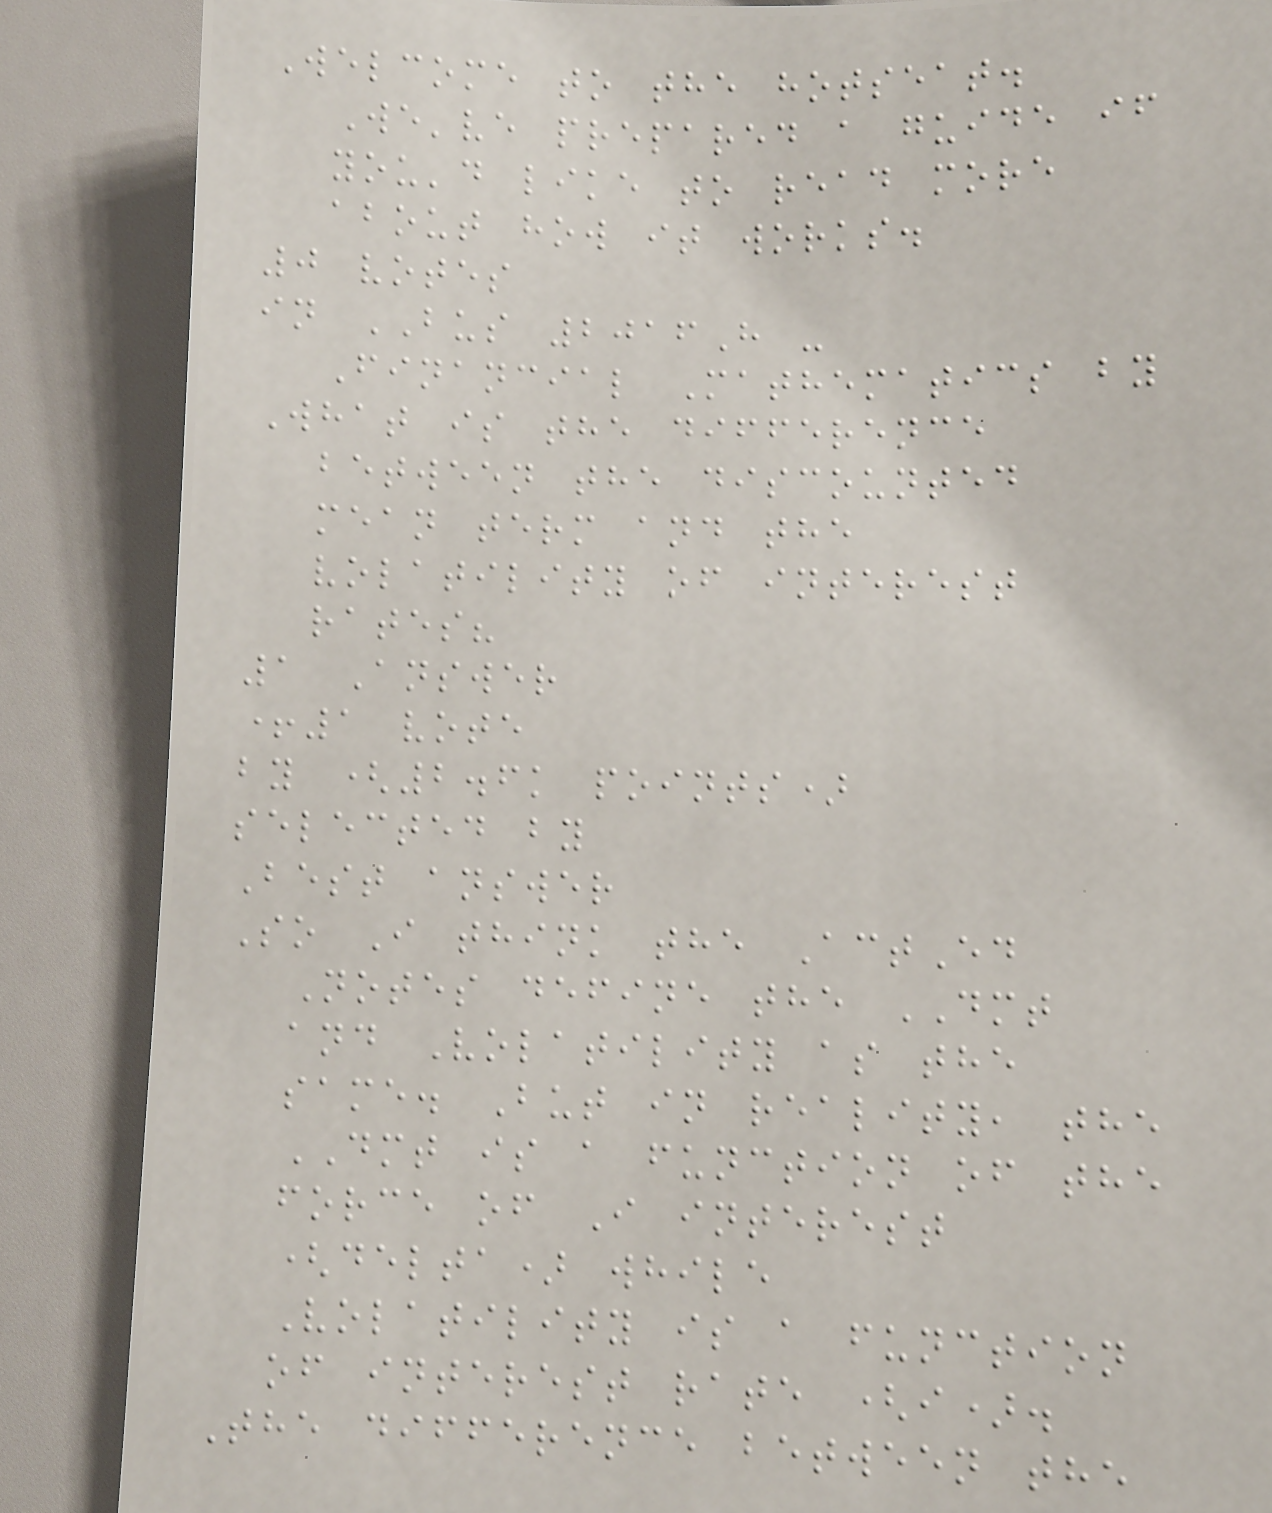Welcome to the hotseat.
We've prepared a guide if
you'd like to read more
about how it works.
0 votes
in BUS 2016H -
Financial Mathematics by
What is the difference
between the discounted
mean term and the
volatility of interest
rates?
1 Answer
+1 vote
by (2.6k points)
selected by
Best answer
So I think the ActEd
Notes define the DMT
and Volatility as the
same. But in reality, the
DMT is a function of the
force of I interest
(delta) while
Volatility is a function
of interest rate (i).
The difference between the
